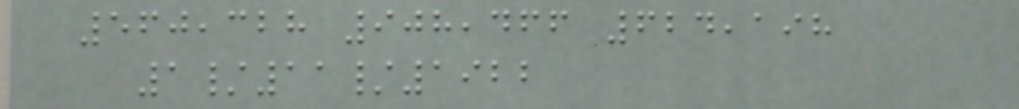560,328 908,466 624,198
1/11/1922
